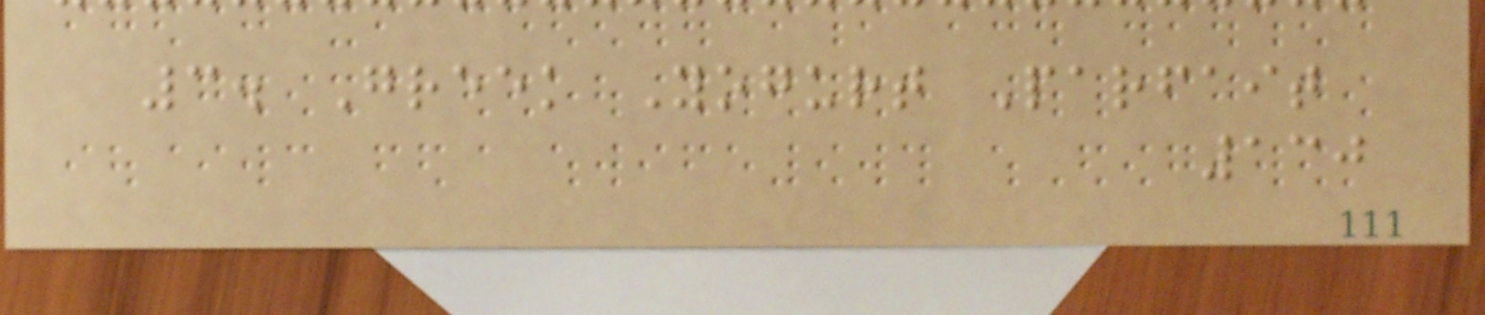3. Greek Yogurt Parfait
130
